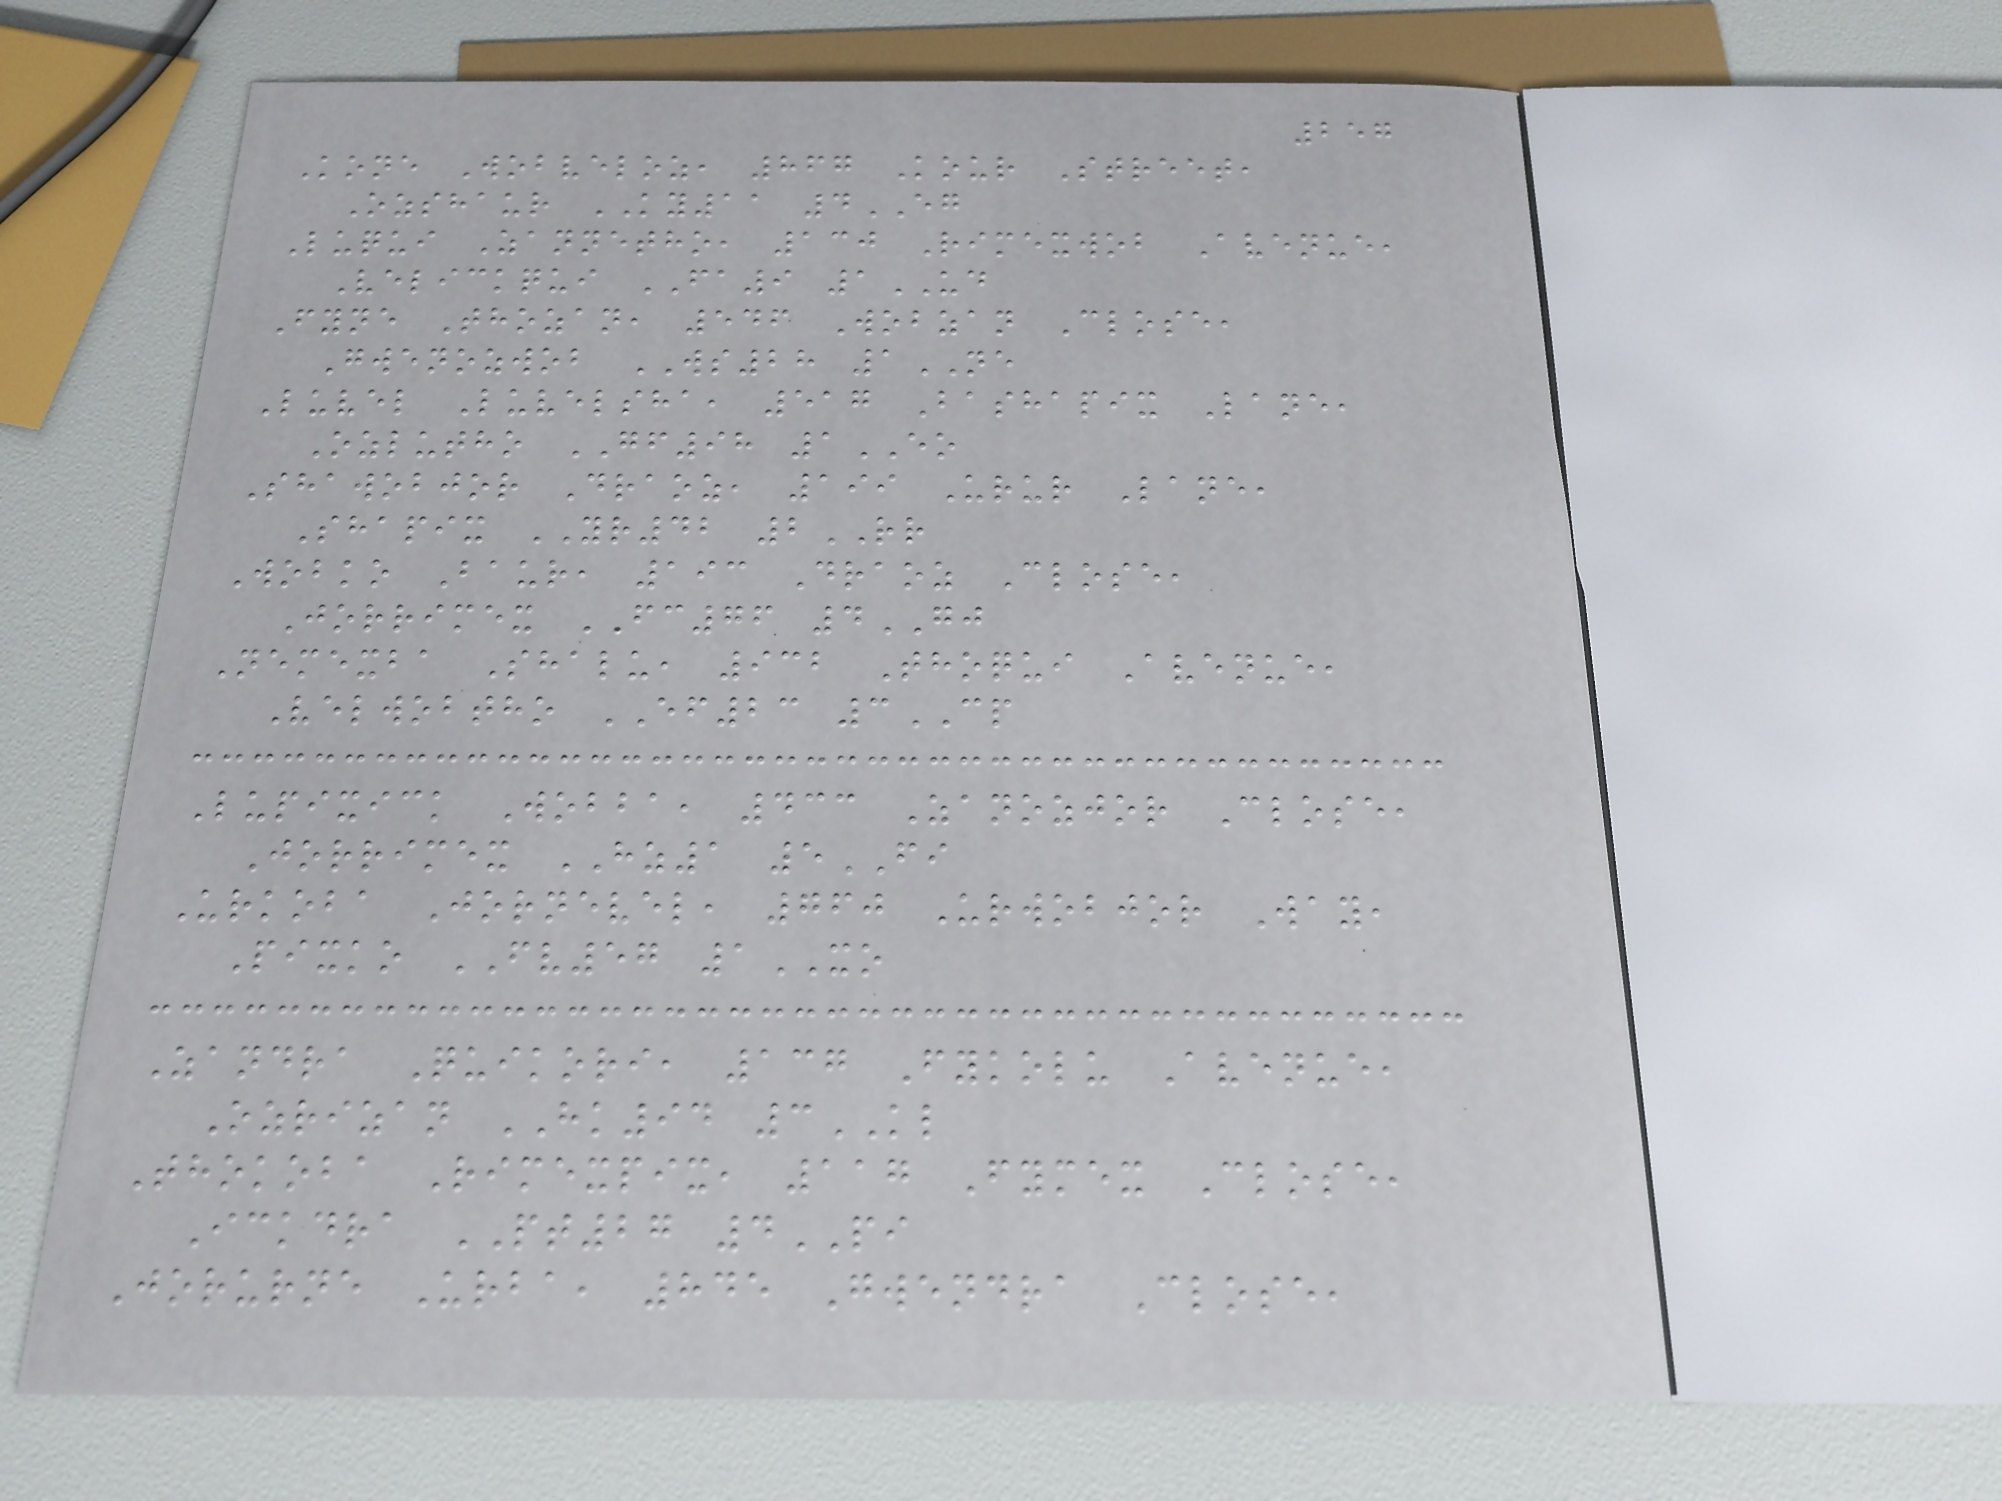257
Kone Wobveloz, 867 Kour Street,
Ozshaur KY11 4EG
Luqui Zannetho, 130 Rimexwob Avenue,
Velickqui FA9 1UD
Fyne Thozan, 546 Wobzan Close,
Gwenozwob WS28 1NE
Luvel Luvelsha, 517 Bashapix Lane,
Ozlutho GF98 1EO
Shawobjor Draoz, 199 Urur Lane,
Shapix YR42 2RR
Wobko Baur, 193 Draoz Close,
Jorrimex FC76 4GJ
Nemexba Shalu, 932 Thoqui Avenue,
Velwobtho EF23 3CP
Lupixick Wobba, 433 Zanozjor Close,
Jorrimex HZ1 5FI
Urkoba Jornevel, 760 Urwobjor Way,
Pixko FV57 1XO
Zandra Quikori, 137 Fykolu Avenue,
Ozrizan HK94 3KL
Thokoba Rimexpix, 117 Fymex Close,
Ickdra PT27 4PI
Jorurne Urba, 845 Gwendra Close,
